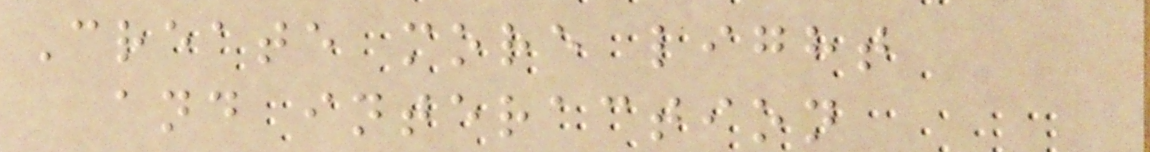Create more light
and interaction
